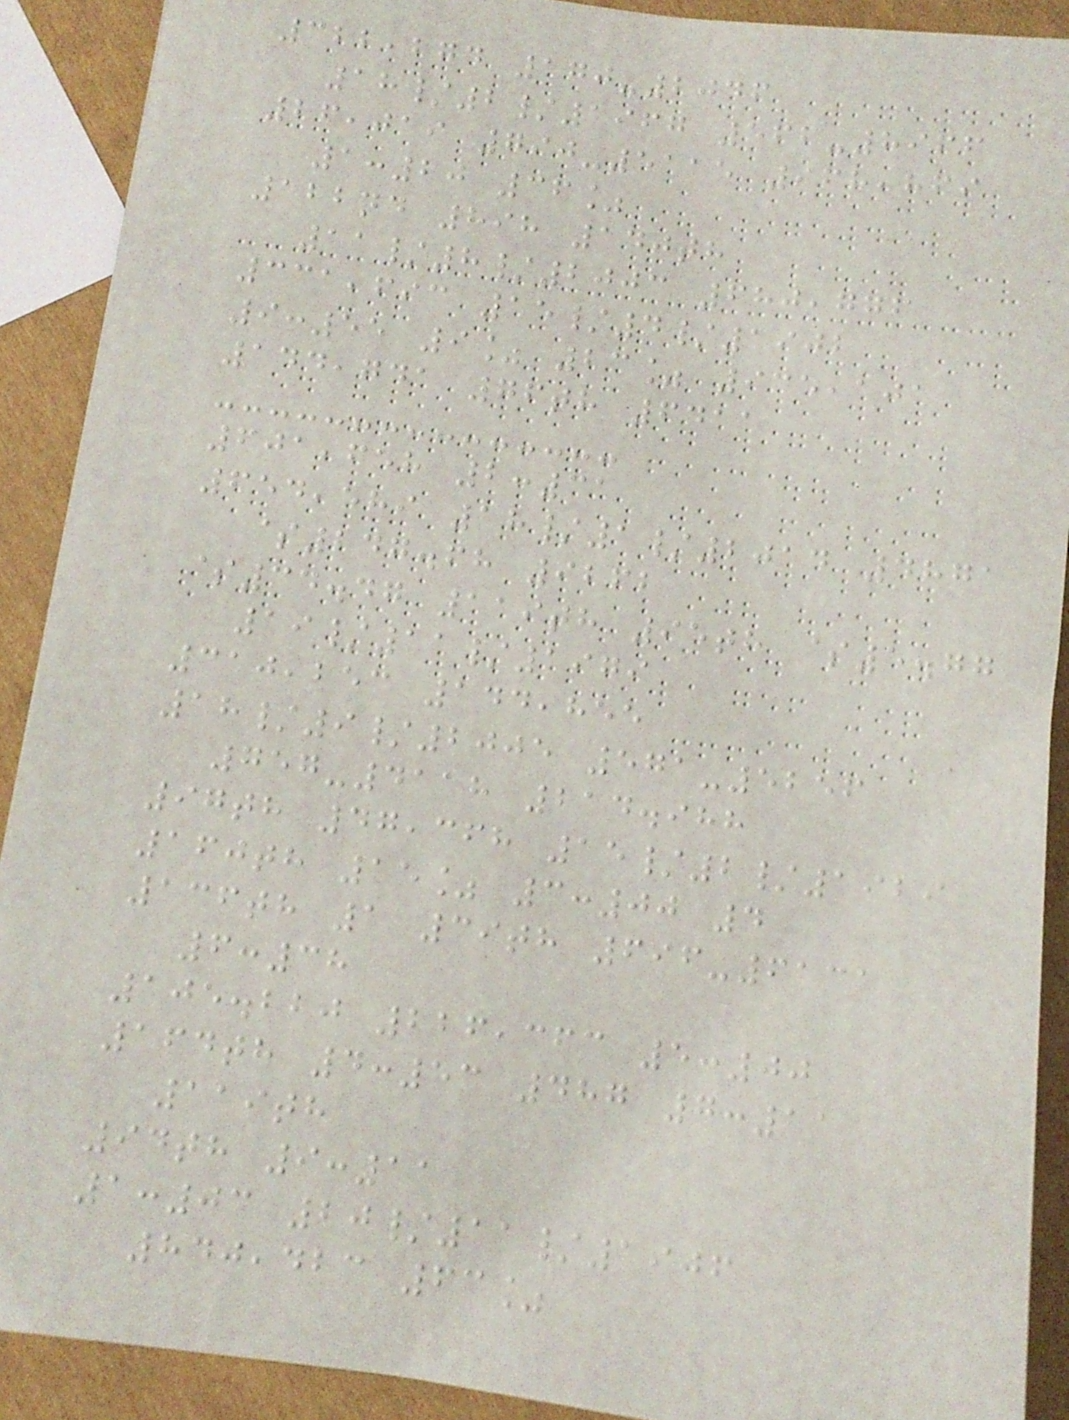322,274 170-2046
18/2/1967 562-8966
26,019 790-5115 968,869
1:20 36%
122nd 898 140th
11/8/2003 680,776
331,693 15/4/1902
9:55 9% 23% 935,101
144,741 76th 6411
601,658 2:31
654,589 18/1/2014 4871
$247.68 9262
$34.47 119th 95th $5.77
19/11/1979
310,253 144,855
18/9/2005 571-5256
757-4118 214.988
97th 47,368 15/2/1929
160th 15% 3:00 4
136th 1 39th 696-6131
6:38
105.220 226,363 5:00
164th 4:53 487 7:11
119th
94th 9:11
1:03 20/11/1906
840,423 63%
